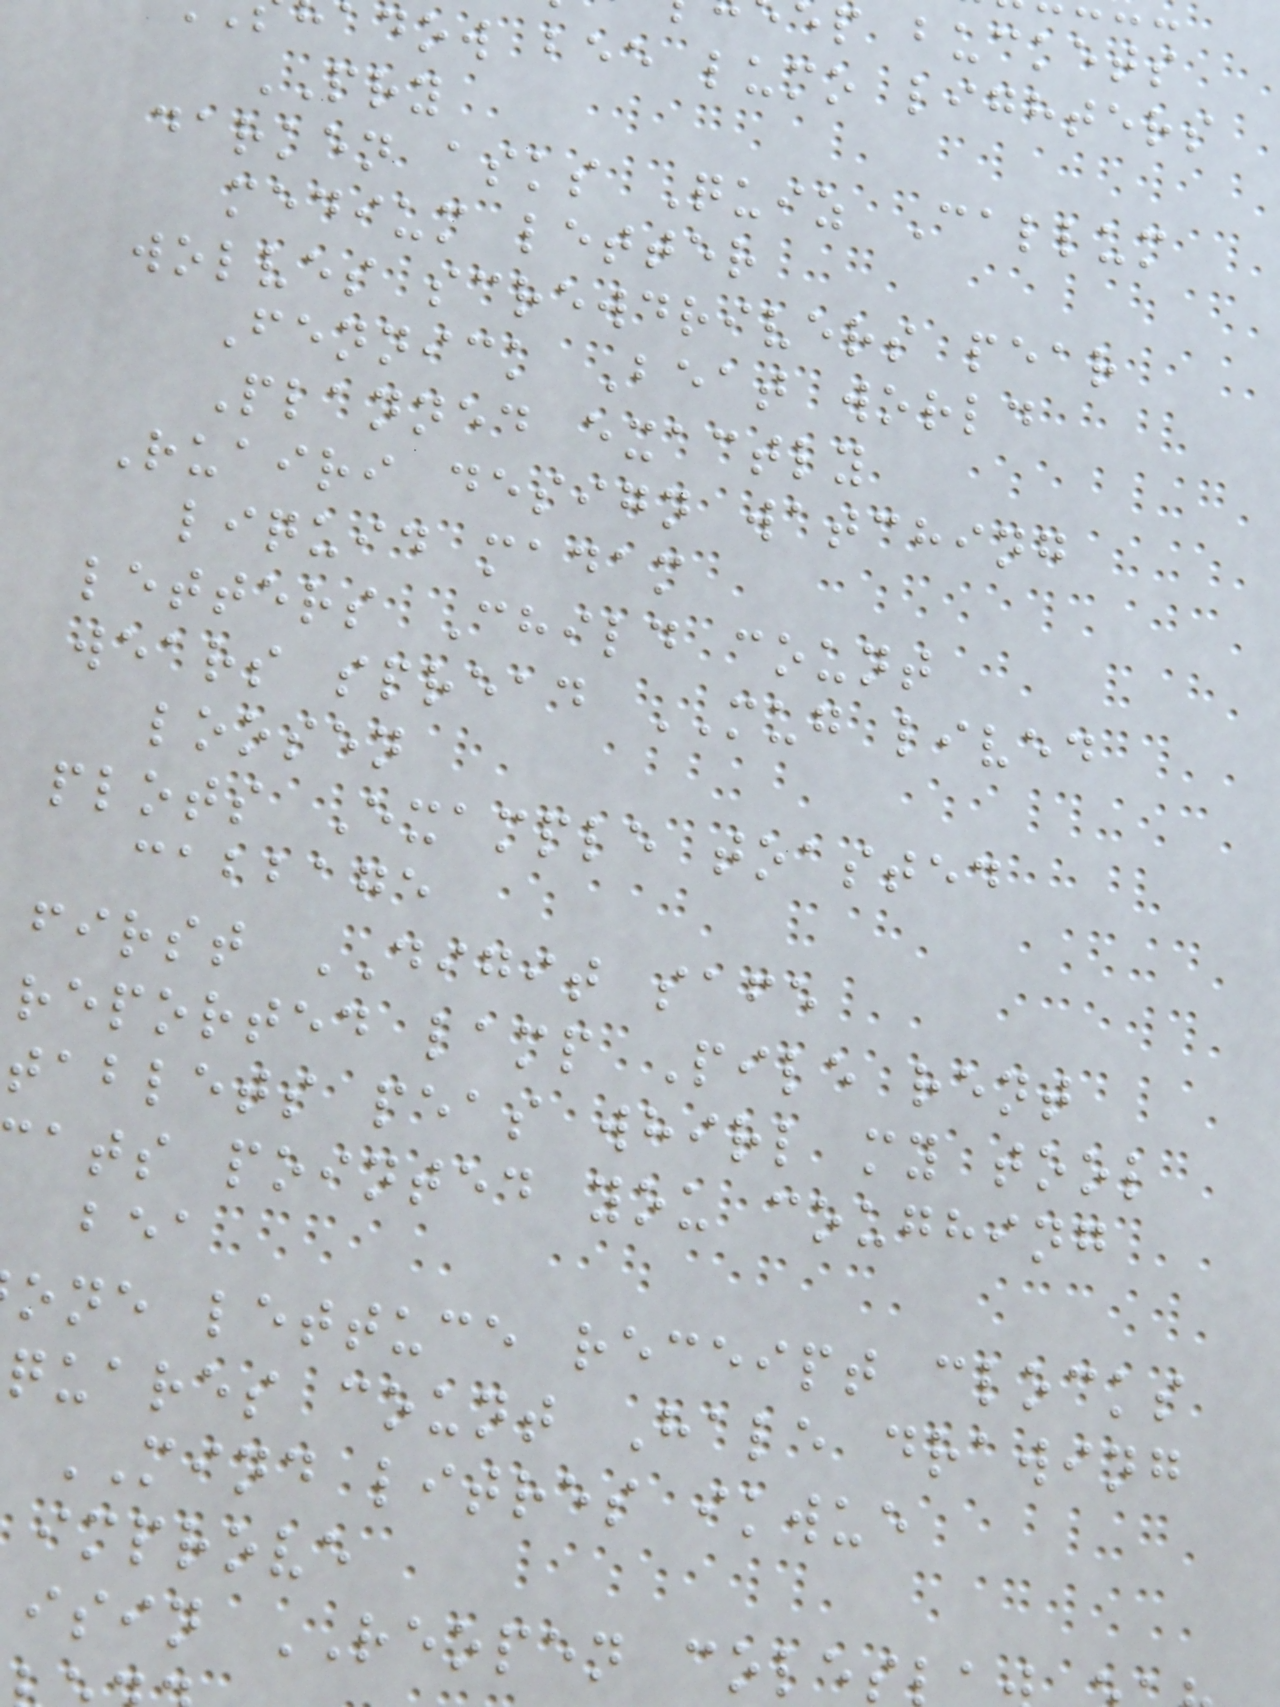p buckets
adow bee lumo lighters
PRY
darken asks Quiz Callum
medium letter
wolves screwdrivers pear
Fennick Beat world
Planned exactly
Ruairi design watching
liquid madam
letters Child count
wears spread MUG lived
loosen
plots Example toasted
cabbage
first DIGIT safe
reported lamp Pile rent
tablets peas whirl my tool
ats pointed you coughing
bea
one lettuce receipt clocks
quares count Hale drawing
MIND litres ikwue
improve
isin REOPEN coles
